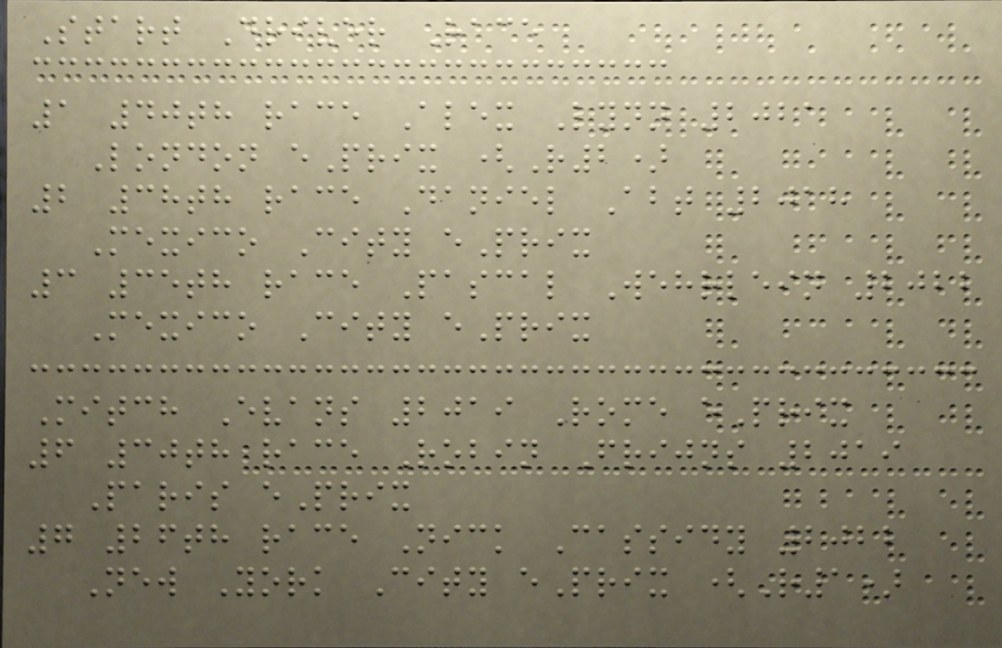Start Driver Race
1 40th race Alex Lynn 2021
London ePrix (R2)
2 38th race Daniel Abt 2018
Mexico City ePrix
3 35th race Pascal Wehrlein 2022
Mexico City ePrix
Mitch Evans 2019 Rome ePrix
6 30th race Robin Frijns 2019
Paris ePrix
7 26th race Nick Cassidy 2022
New York City ePrix (R1)
